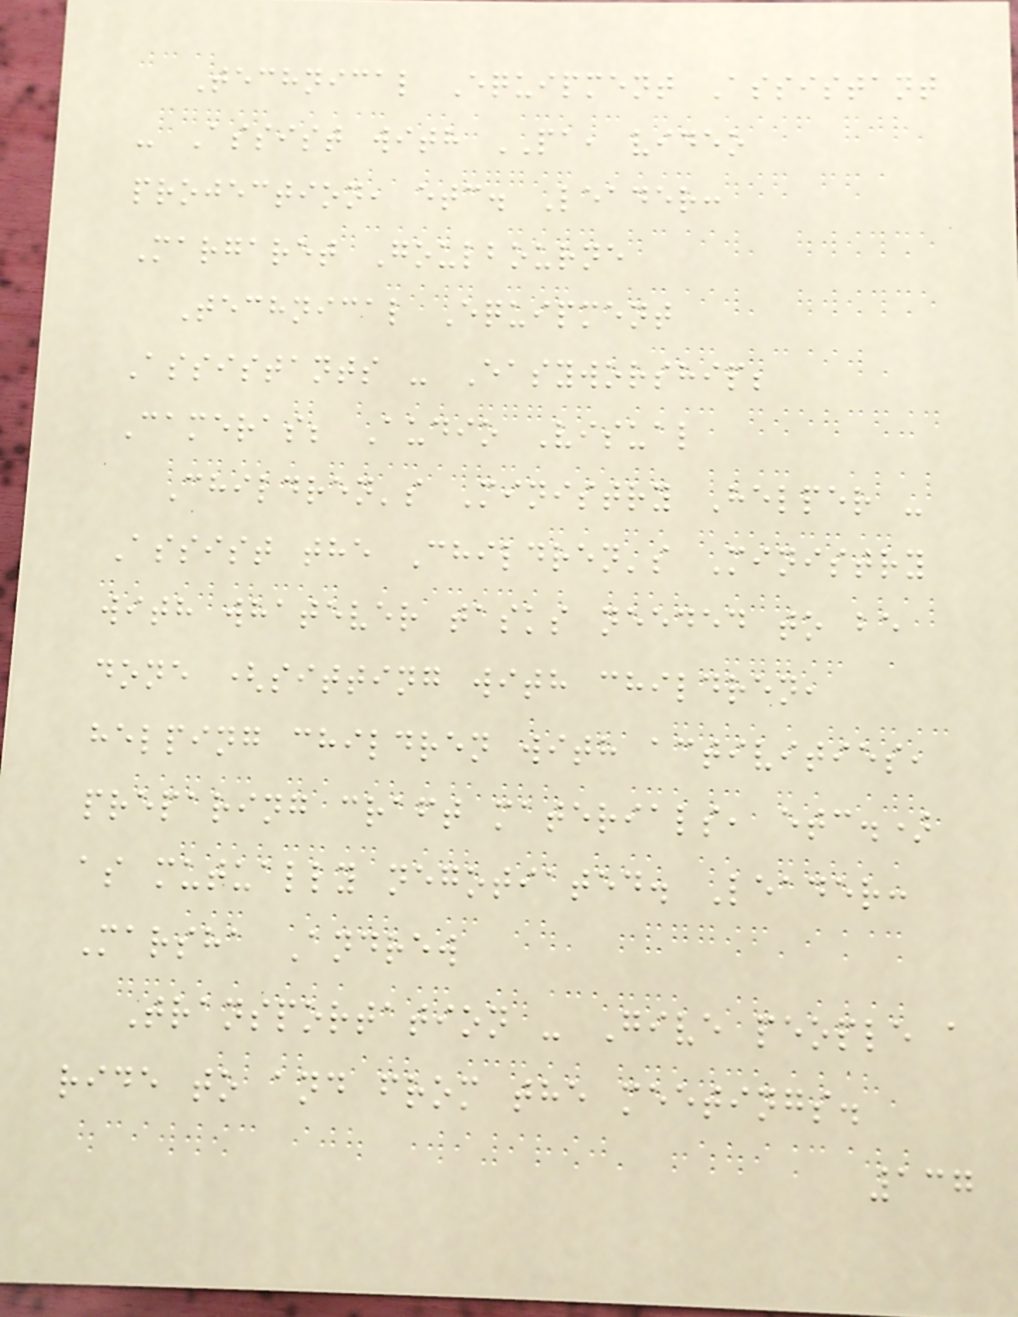Technical Equipment Assistant
- Assist with PA, video
projection, etc. Leader:
Margaret Goulbourne
Technical Equipment
Assistants - Easyworship;
Cameras; Audio Visual
Children's Ministry Helper -
Assist the Children's Ministry
with whatever tasks needed to be
done (sitting with children,
helping children with activities,
preparing craft materials, etc.)
as mutually negotiated. Leader:
Marsha Andrew
Transportation - Give people a
ride to and from the meetings.
137
